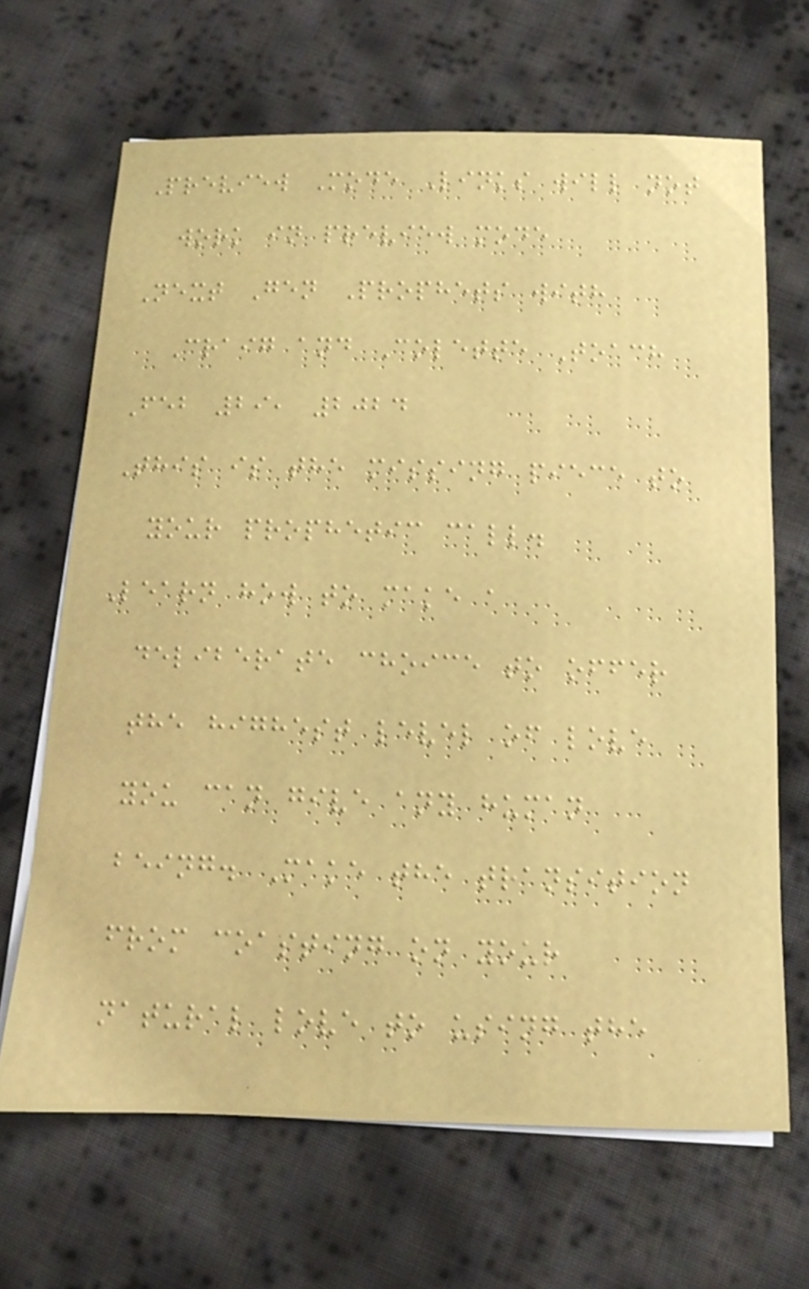Preview Mode Links will not
work in preview mode
Next Gen Prophets with
Craig and Colette Toach
Feb 29, 2024
This is the missing piece to
your prophetic call.
Learn how to make a
deliberate choice to offer
the highest level of love
you can give any human
being. Make the transition
from coasting on your
natural love to using the
